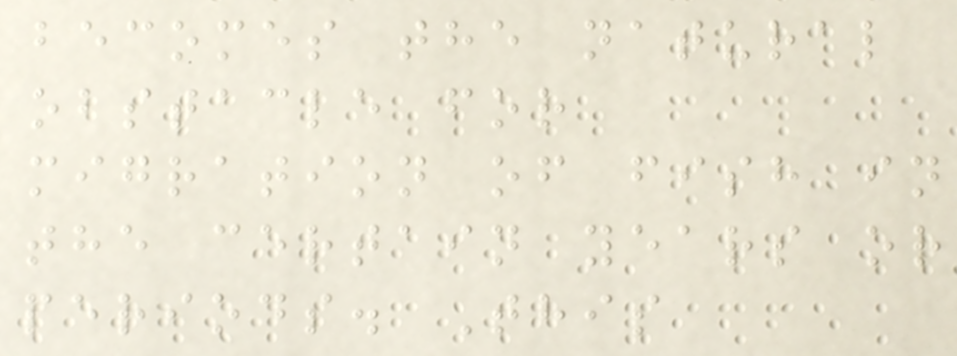becomes the natural
obstacle for
migration of fish in
the certain years or
periods. This
